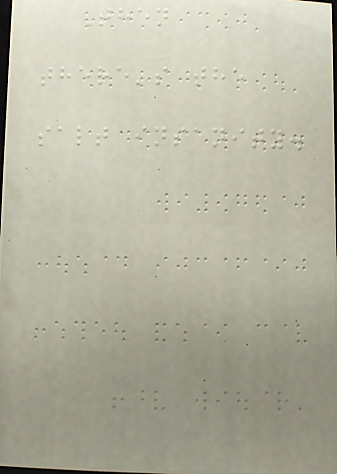Then
there's the
salt insanity.
